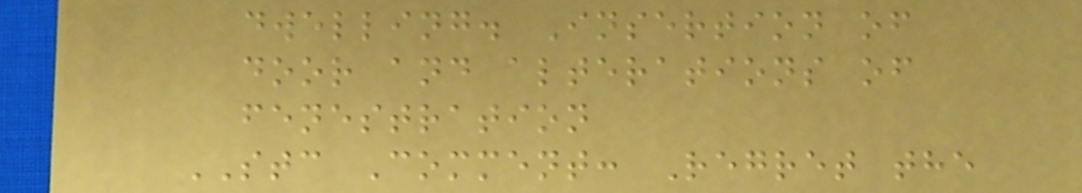dwelling. Insertion of
door and alterations of
fenestration
STC Comment: Regret the
